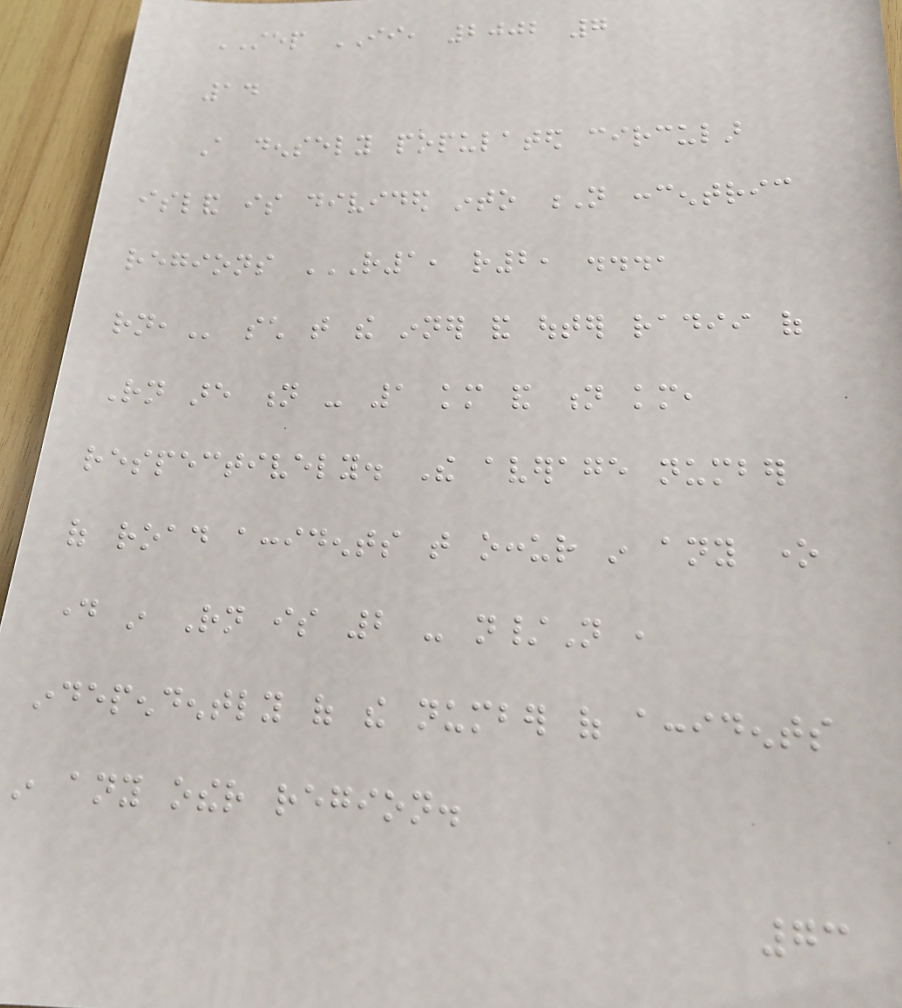STEP II, 2002 7
14
A densely populated circular
island is divided into N concentric
regions R1, R2, ...,
RN, such that the inner and outer radii of
Rn are n - 1 km and n km,
respectively. The average number
of road accidents that occur in any one
day in Rn is 2 - n/N ,
independently of the number of accidents
in any other region.
73
